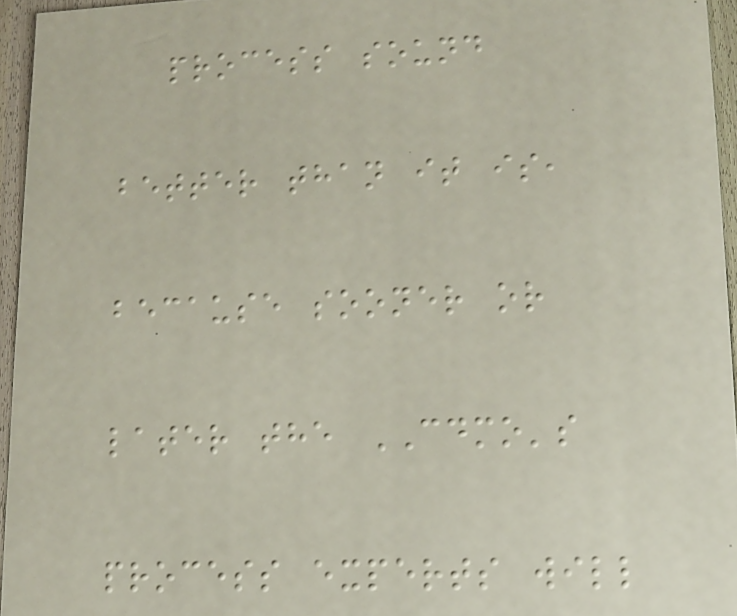process sound
better than it is,
because sooner or
later the CDMO's
process experts will
